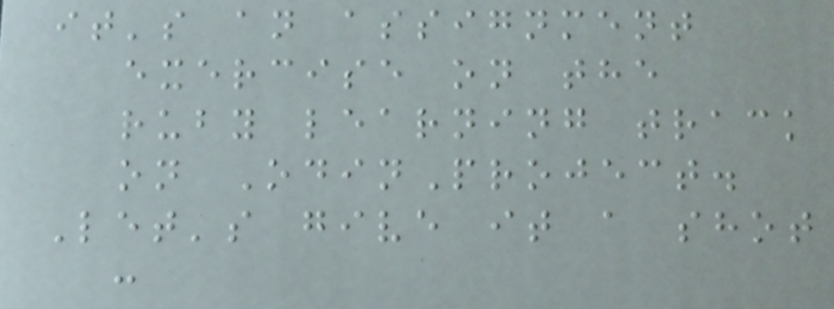it's an assignment
exercise on the
ruby learning track
on OdinProject.
Let's give it a shot
:
